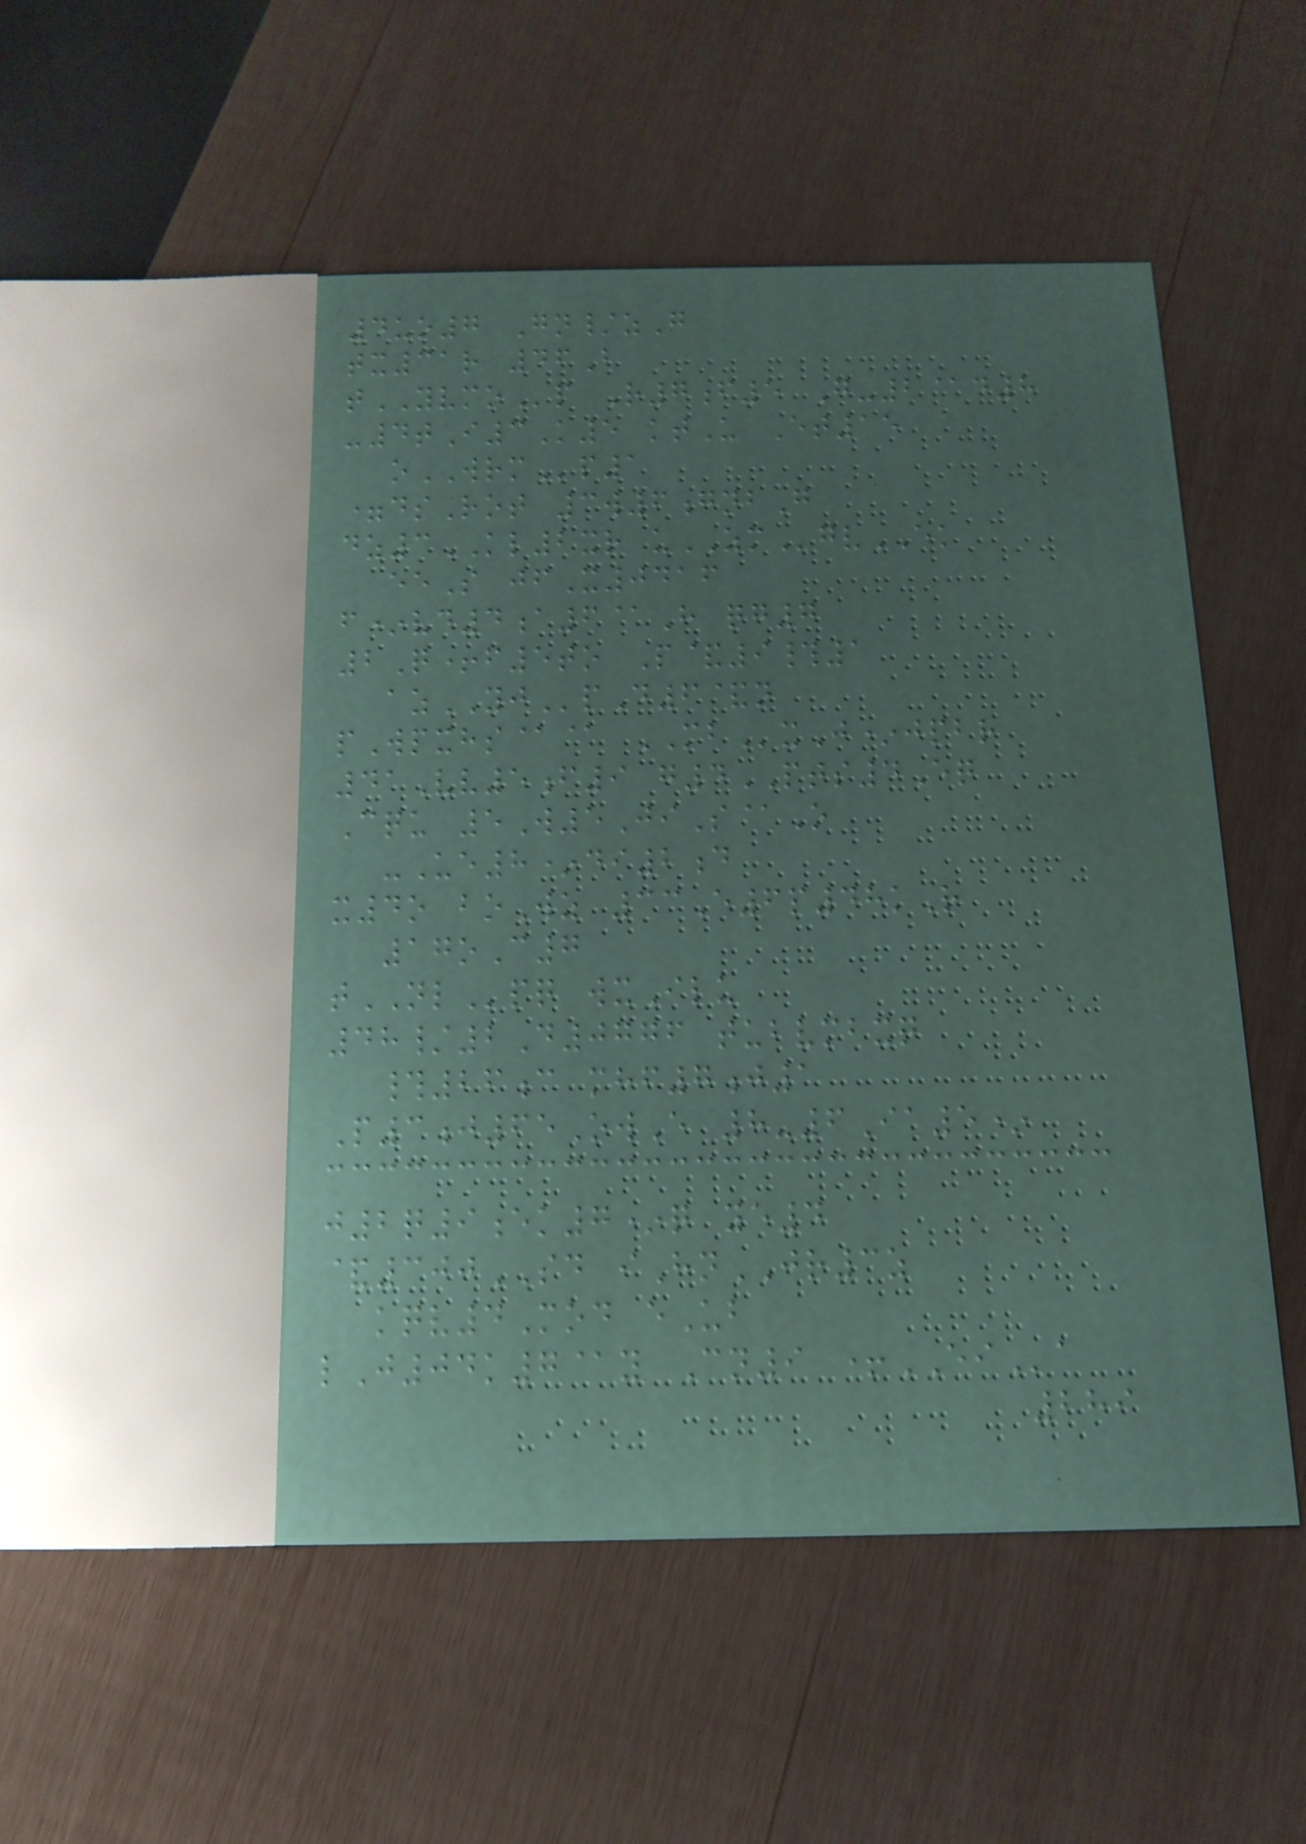4uo7 Gn/zG
tx31r 46B
tYVMOp R7f5 G-2@d8
-4tI3K5 ktU Et15
oWRMp1
=dsRot 3w6gnbG
dz3KL2xr uZMgvEK
eeS jfX0416
f*vd4a6@H qg7
2Q+f5to P&9#1
azYJpD6&n
pWpxhs@@ MBxJ*jpbr
41Vv5f9 g4PTS4Eq
Cqu 5W5JiS@O
-Ue8*di2d
x4o boWz 33E6p48kR
17oC7
tNLpq wxIlu
48/2D0776 tubvmbxq
#26c mhf7j1
P3j65OwE 8-6Ia5*
j2q9ek7*q ye4
&300SD iHnJR3z
kqv4Mod eUb
lJ04k7@y Cn9 +EIa
289
